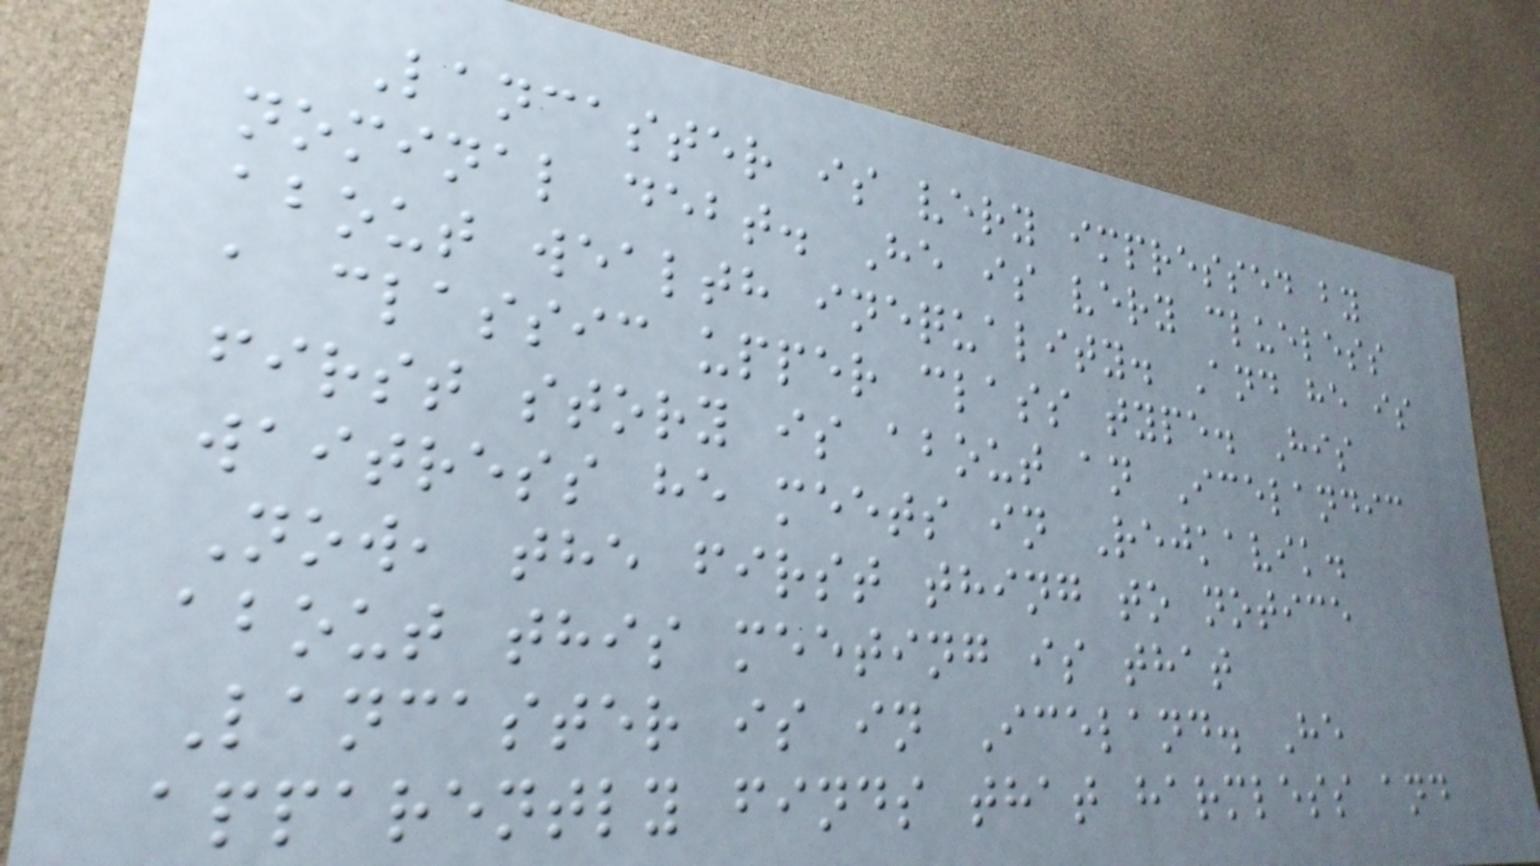Lancaster is very impressed by
nominal debt. He is very clueless
about wealth inequality. And he is
a classic upper class type. His
first story is about an Icelandic
waitress he meets in Rejkavik.
Now, the first thing to notice
about this meeting is that
Lancaster is in Iceland. He
apparently finds that harmless and
